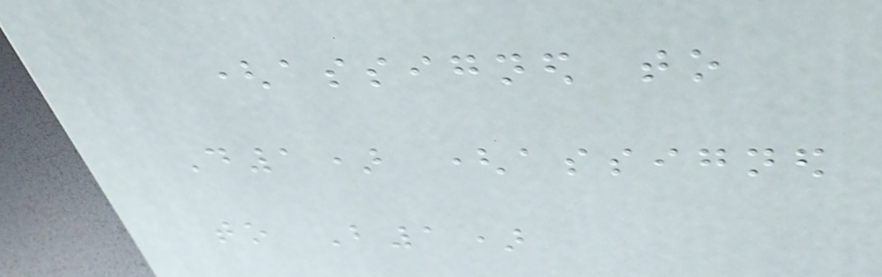(assigned to
D1) (assigned
to B1)
